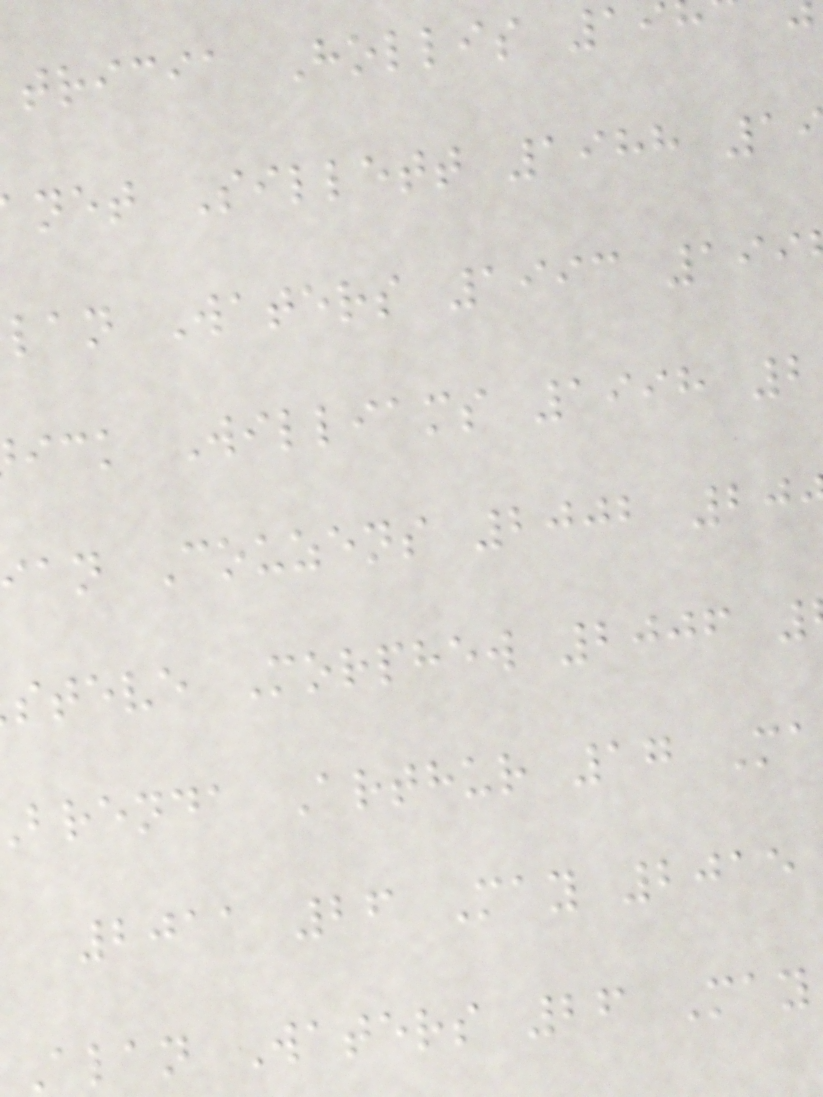tricia Hollis 1
net Sillett 1988 1
lan Waters 1993 199
ick Williams 1998 2
an Couzens 2002 20
steve Morphew 2006
brenda Arthur 17 Ma
2011 26 May 2015
Alan Waters 26 May
